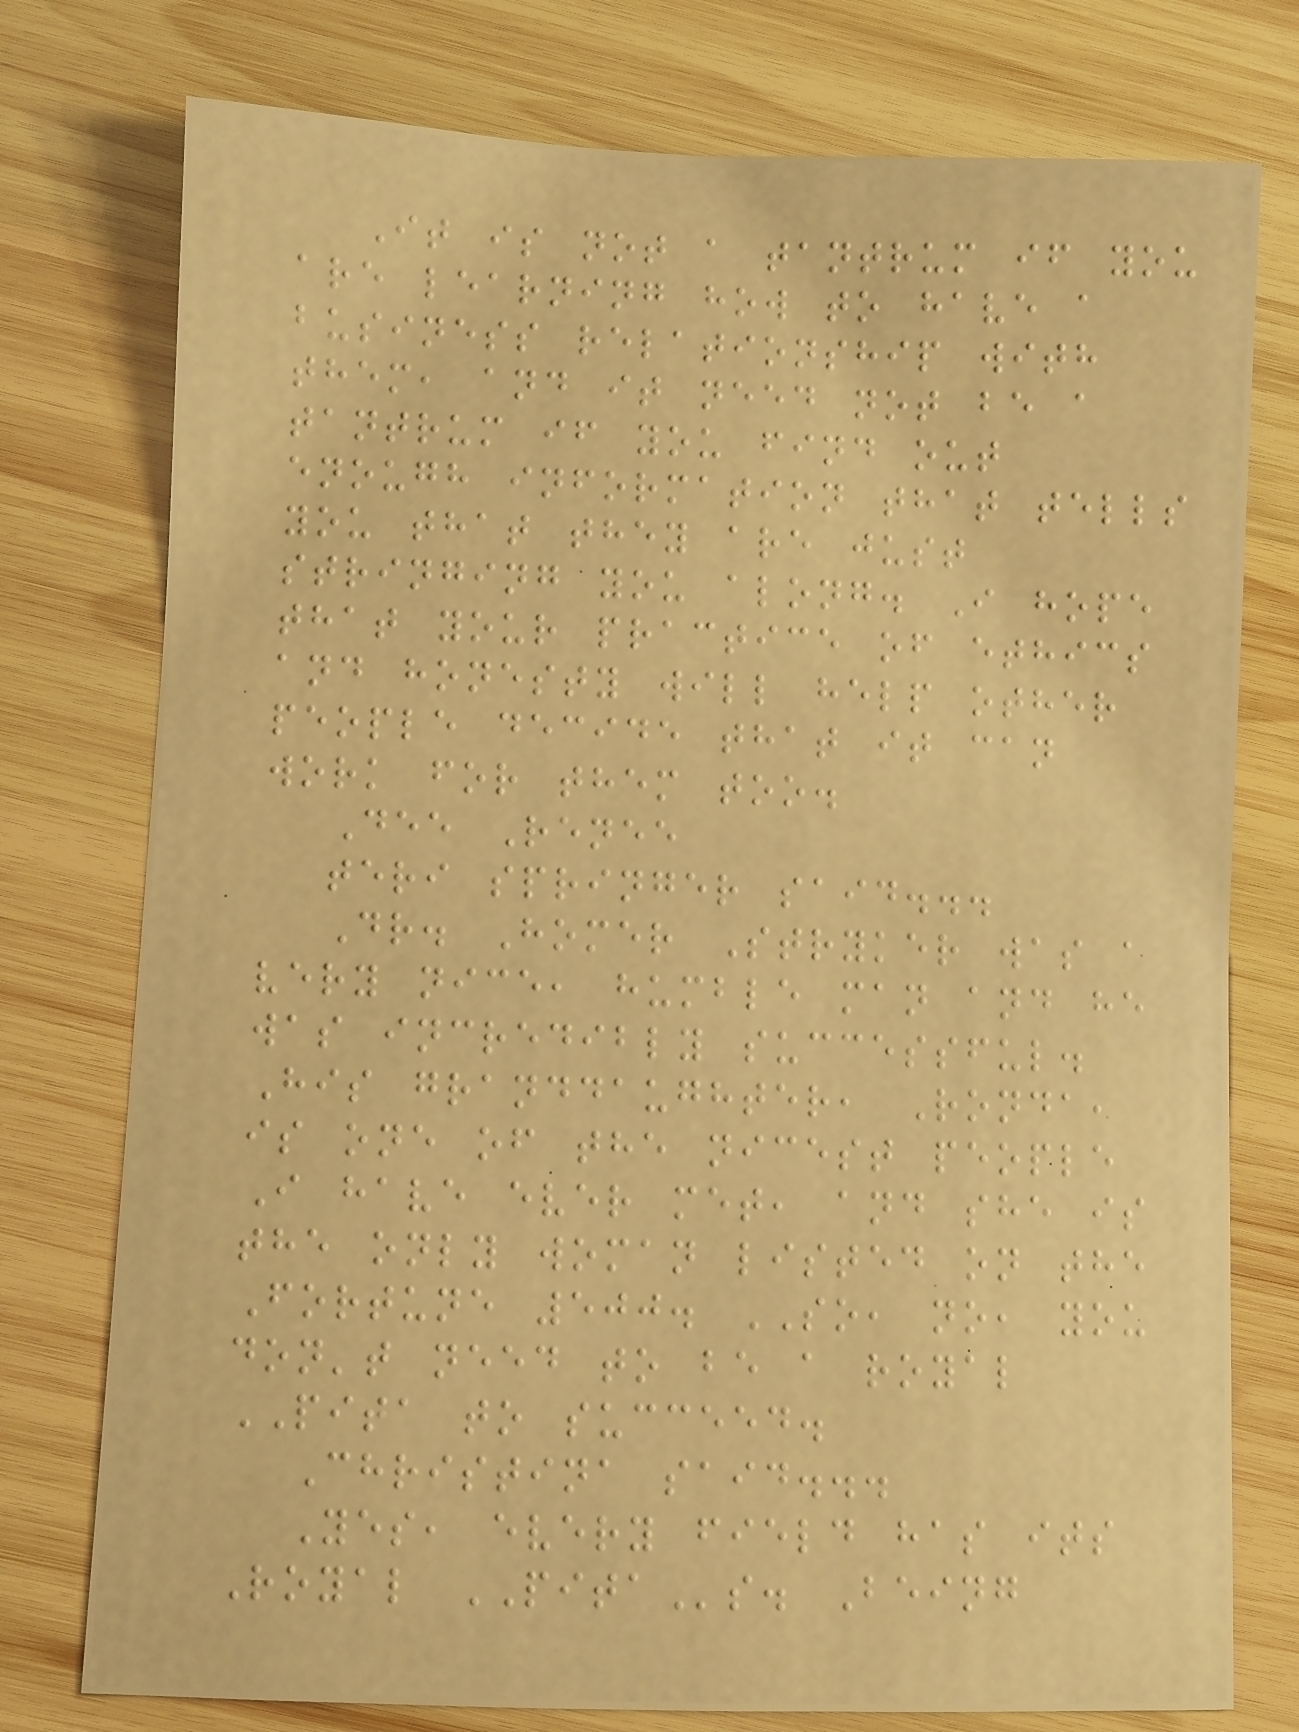It is not a tantrum if you
are learning how to have a
business relationship with
them, and it need not be a
tantrum if you find out
enough information that tells
you that they are just
stringing you along. I hope
that your practice of ethics
and honesty will help other
people decide that it can
work for them too.
Dee Renee
teri springer said...
Dr. Homer Stryker was a
very nice, humble man and he
was incredibly successful.
His granddaughter, Ronda,
is one of the nicest people
I have ever met, and she is
the only woman listed on the
Fortune 500. SO, no, you
don't need to be a royal
PITA to succeed.
Christina said...
Yes, every field has its
Royal PITAs. Being
